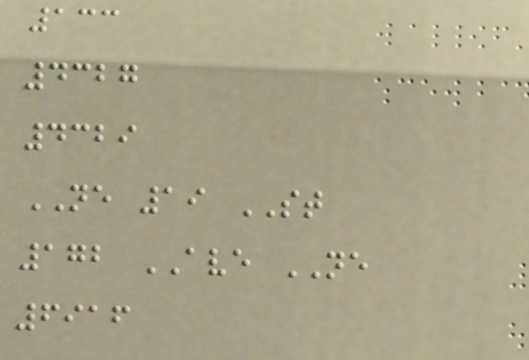133
4327
4329
NE 19 ST
172 AVE NE
6916
